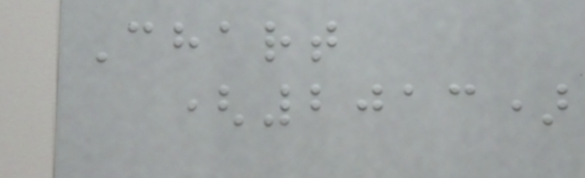Chart
(2013)
